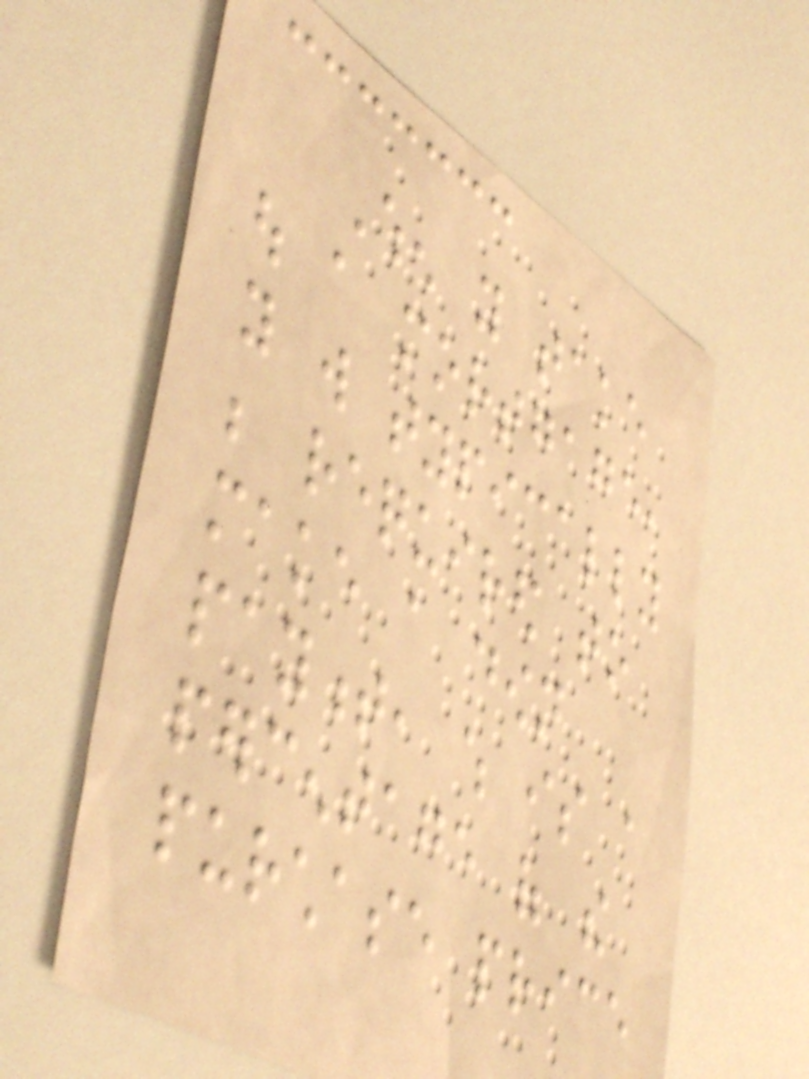When you take
out a mortgage,
you will typically
be required to
make a down
payment, which is a
percentage of the
purchase price
